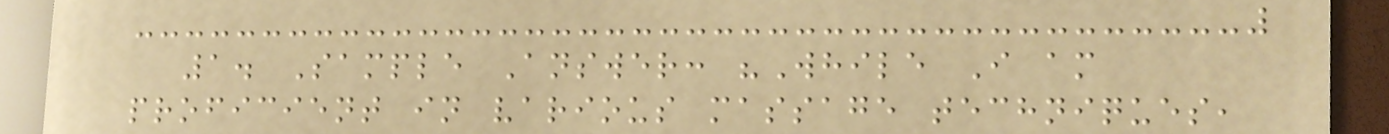1. Sample Answer: "While I am
proficient in various massage techniques,
